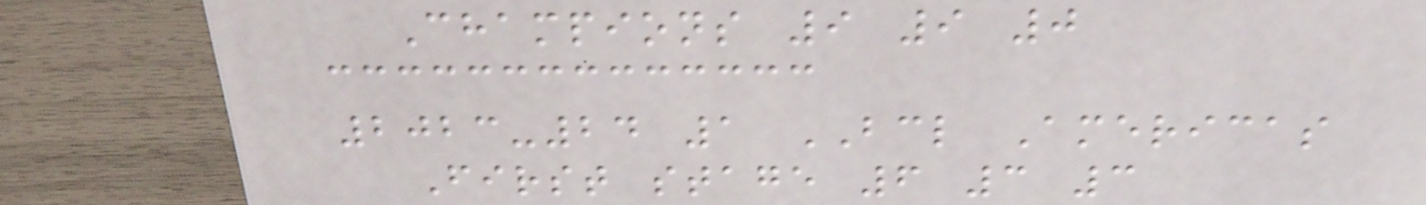Champions 9 9 0
2023-24 1 BCL Americas
First stage 6 3 3
